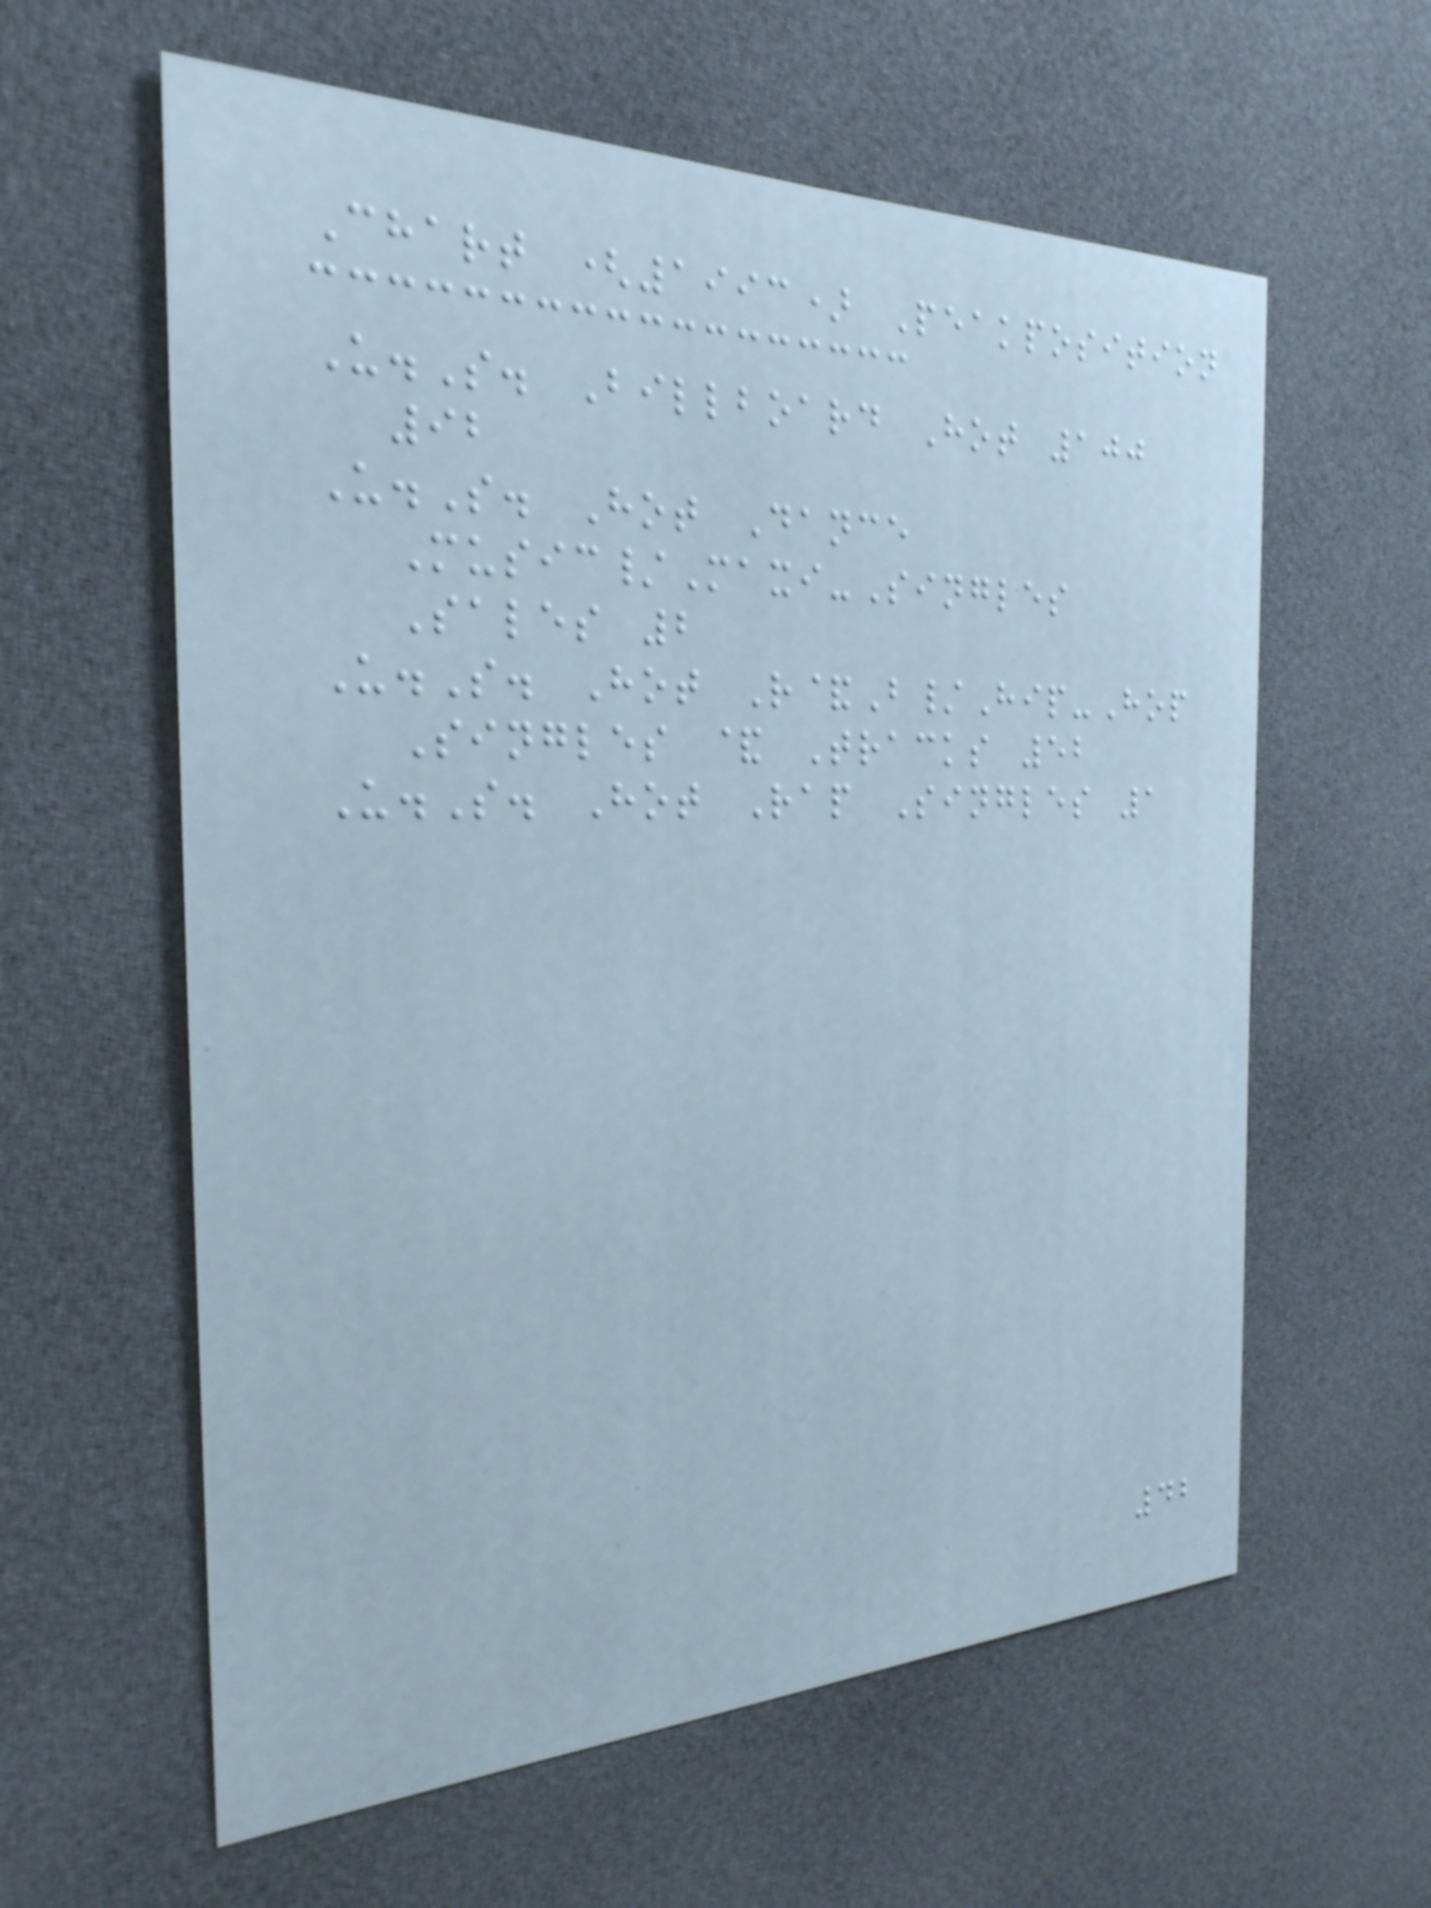Chart (1993) Peakposition
U.S. Billboard Hot 100
92
U.S. Hot Dance
Music/Maxi-Singles
Sales 2
U.S. Hot R&B/Hip-Hop
Singles & Tracks 52
U.S. Hot Rap Singles 1
42
